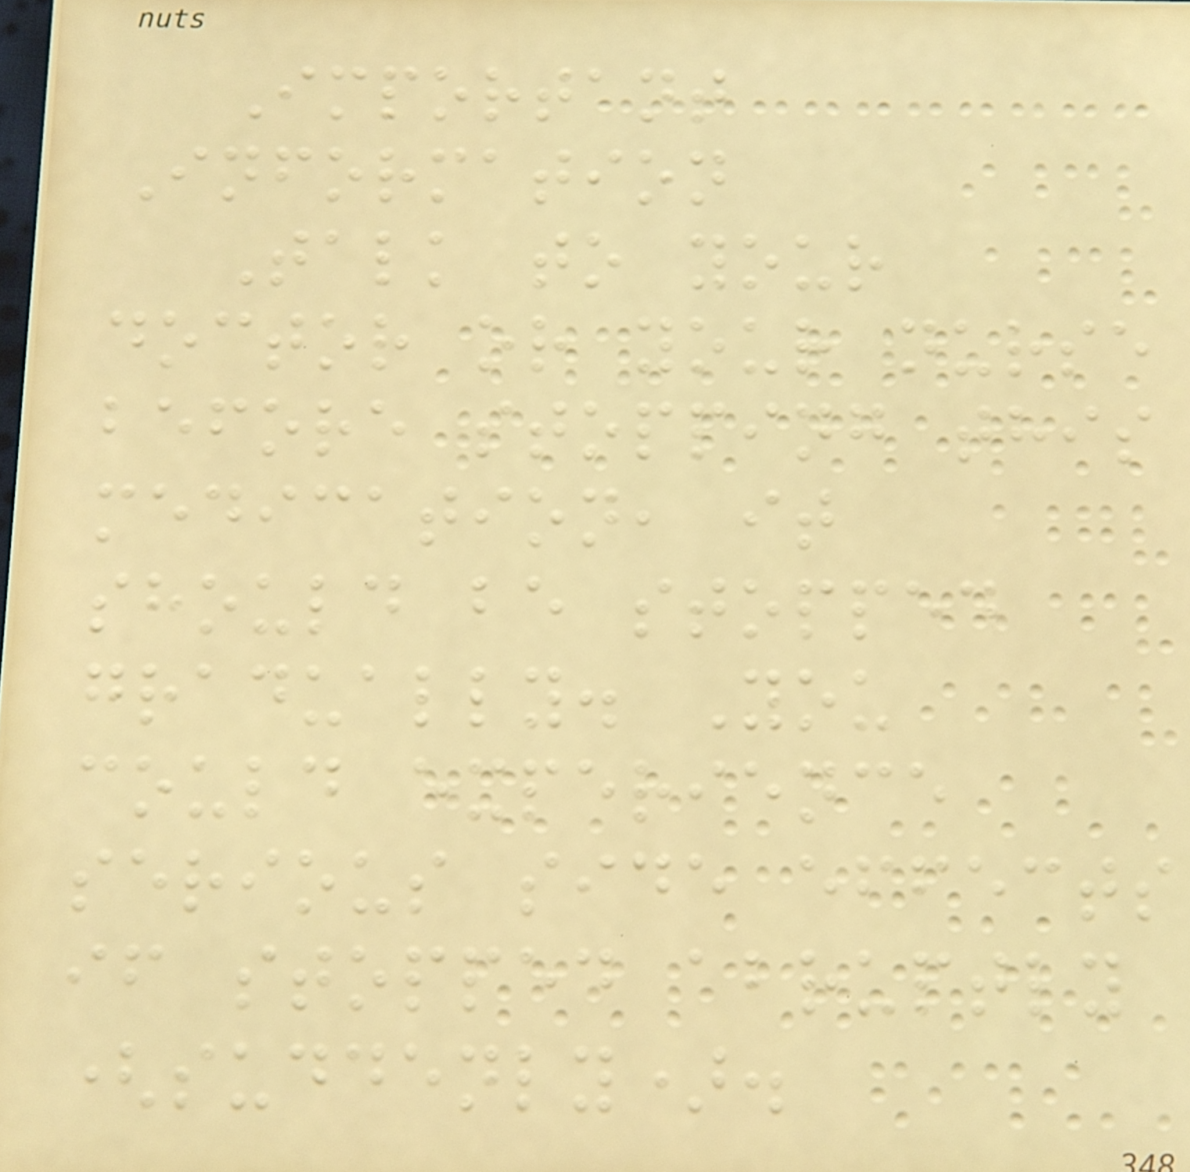Important
Information
Talk to your
doctor or your nurse
before stopping this
medication, it
should be stopped
gradually. You
could experience
serious side effects
if stopped abruptly
(suddenly).
